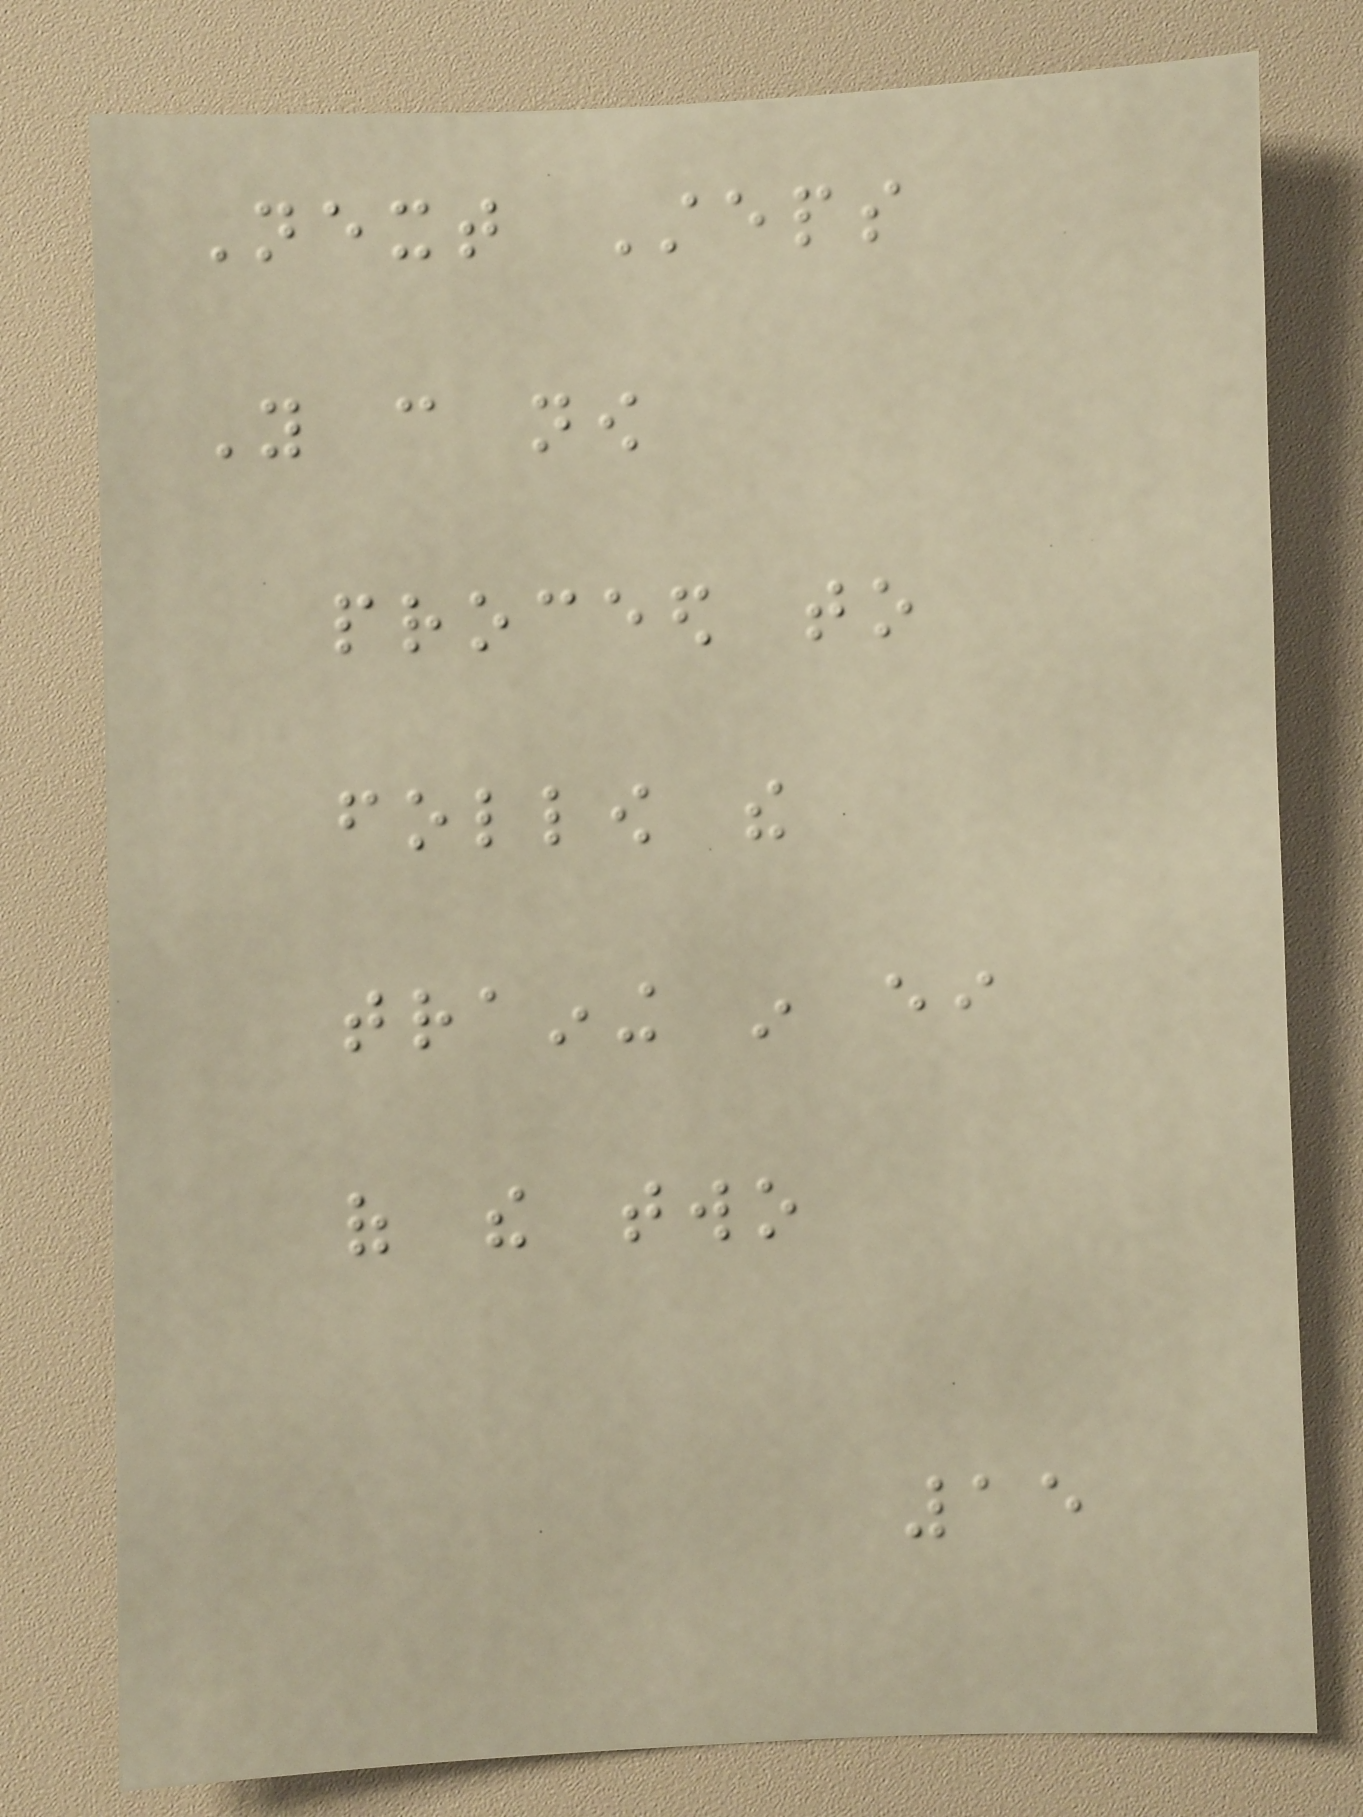Next Steps
You can now
proceed to
follow the
training in either
of the two
15
